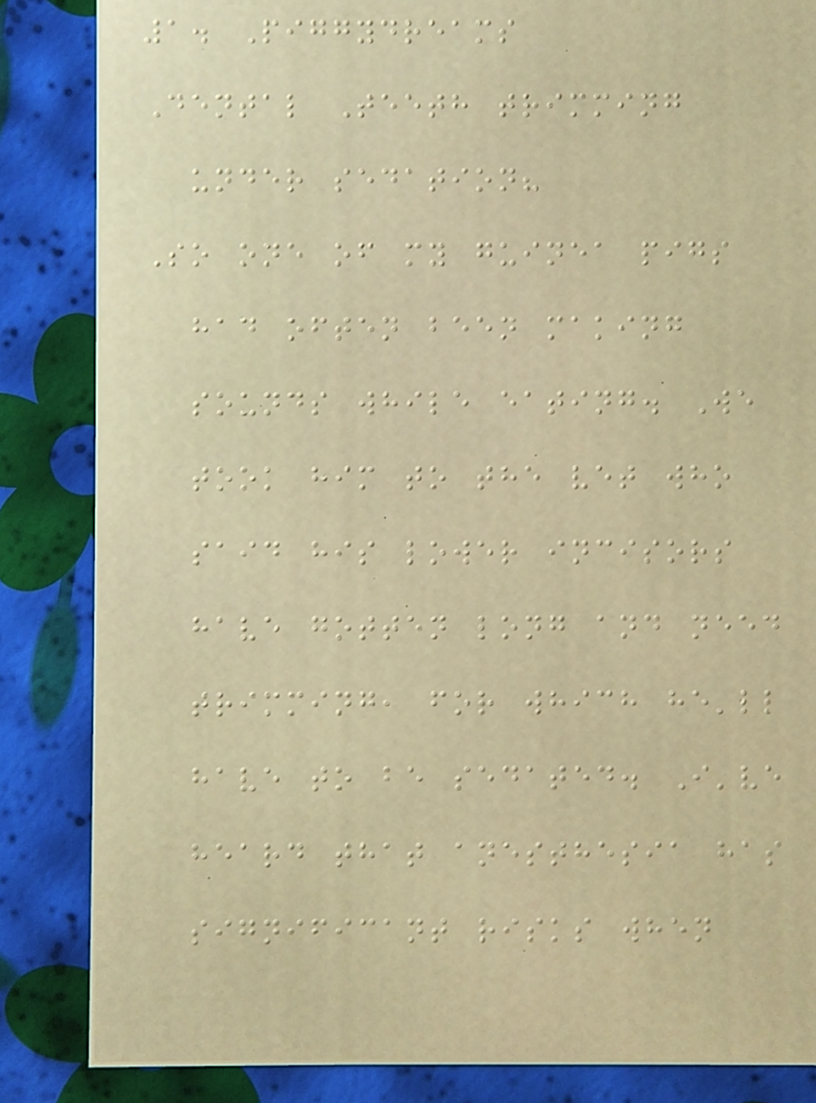1. Piggydreams
Dental Teeth trimming
under sedation?
So one of my guinea pigs
had often been making
sounds while eating. We
took him to the vet who
said his lower incisors
have gotten long and need
trimming, for which he'll
have to be sedated. I've
heard that anesthesia has
significant risks when
